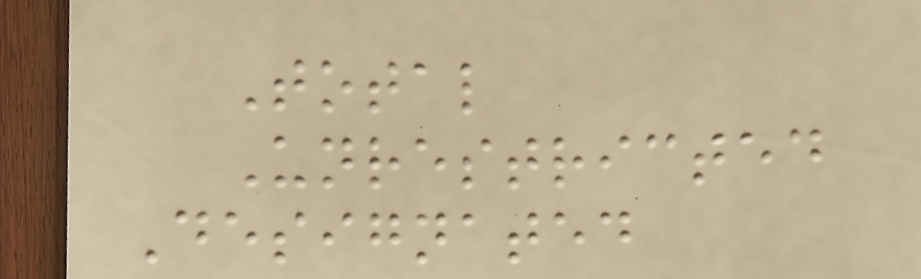Total
Unrestricted
Designated
